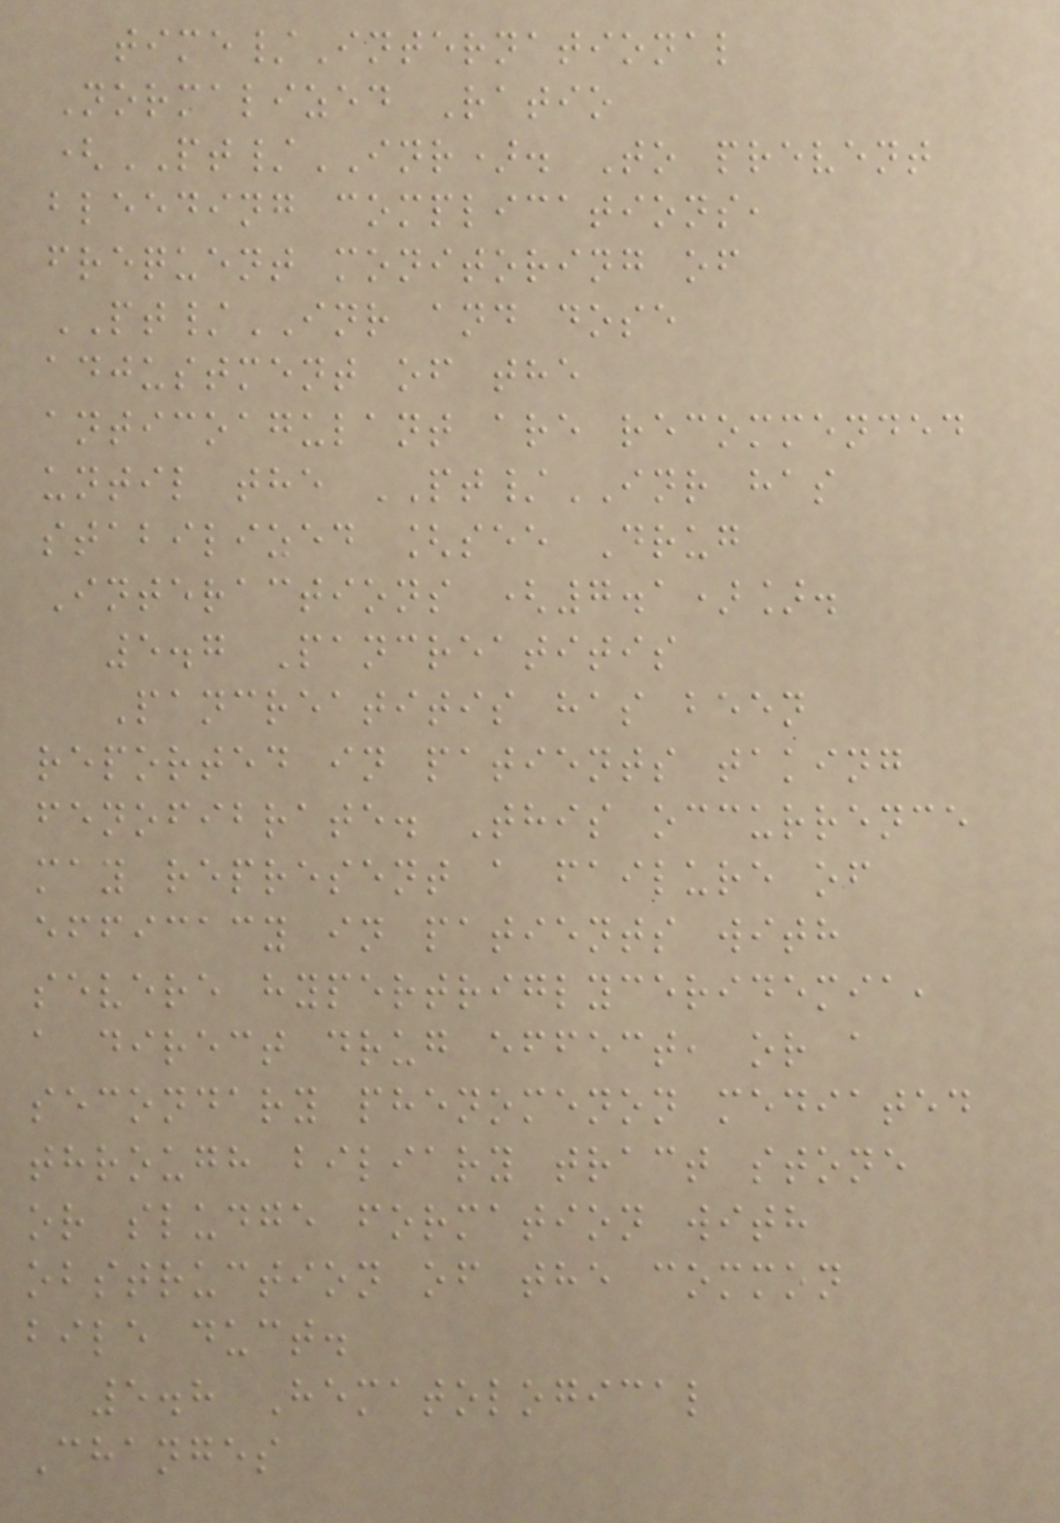time/International
Normalized Ratio
(PT/INR). To prevent
bleeding complications,
frequent monitoring of
PT/INR and dose
adjustment of the
anticoagulant are recommended
until the PT/INR has
stabilized [see Drug
Interactions (7.1)].
5.7 Pancreatitis
Pancreatitis has been
reported in patients taking
fenofibrate. This occurrence
may represent a failure of
efficacy in patients with
severe hypertriglyceridemia,
a direct drug effect, or a
secondary phenomenon mediated
through biliary tract stone
or sludge formation with
obstruction of the common
bile duct.
5.8 Hematological
Changes
